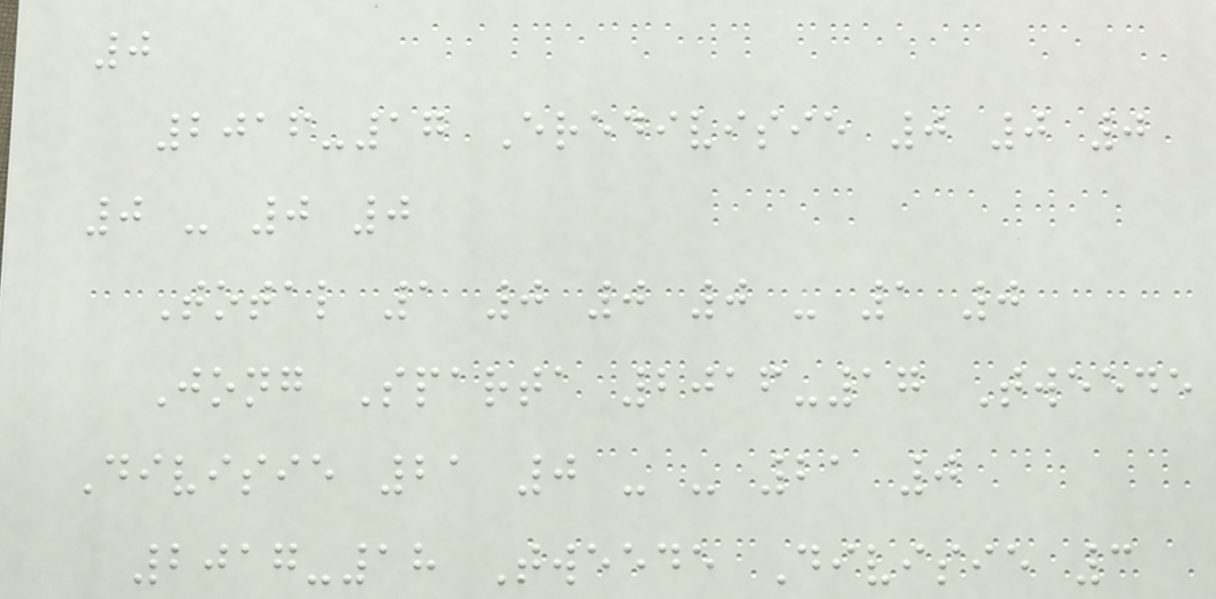0
2016-17 Eredivisie 0 0 0
0 - 0 0
Total 1 0 0 0 - 1 0
Jong Sparta 2016-17 Tweede
Divisie 21 0 - - 21 0
2017-18 Tweede Divisie 3
